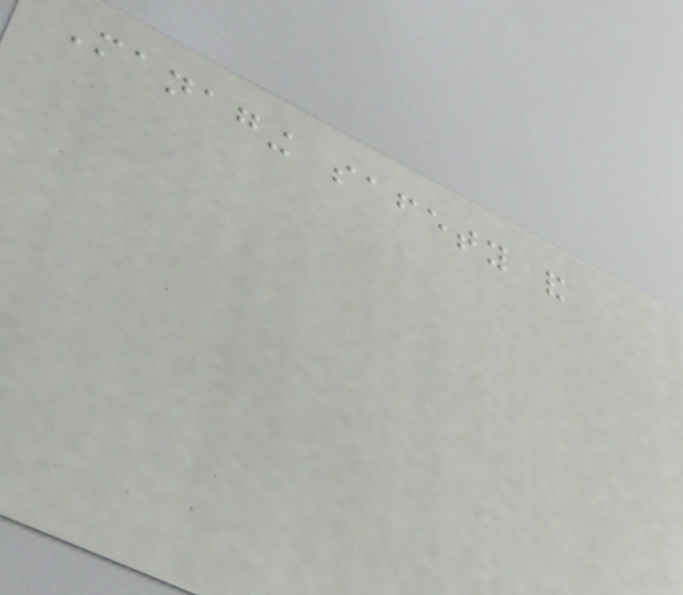Managing safety and
